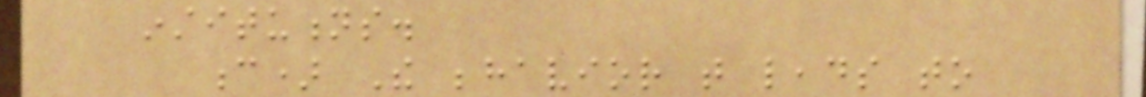institutions.
c) The behavior that leads to
